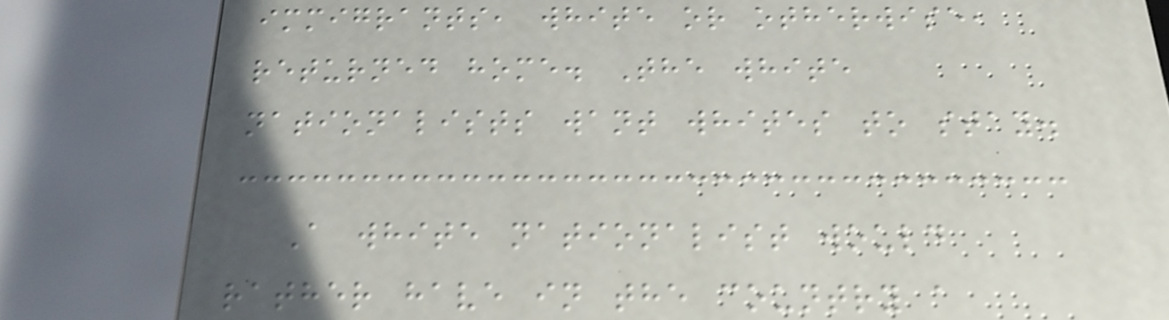immigrants, white or otherwise,
returned home. The white
nationalists want whites to stay.
A white nationalist would
rather have in the country a
